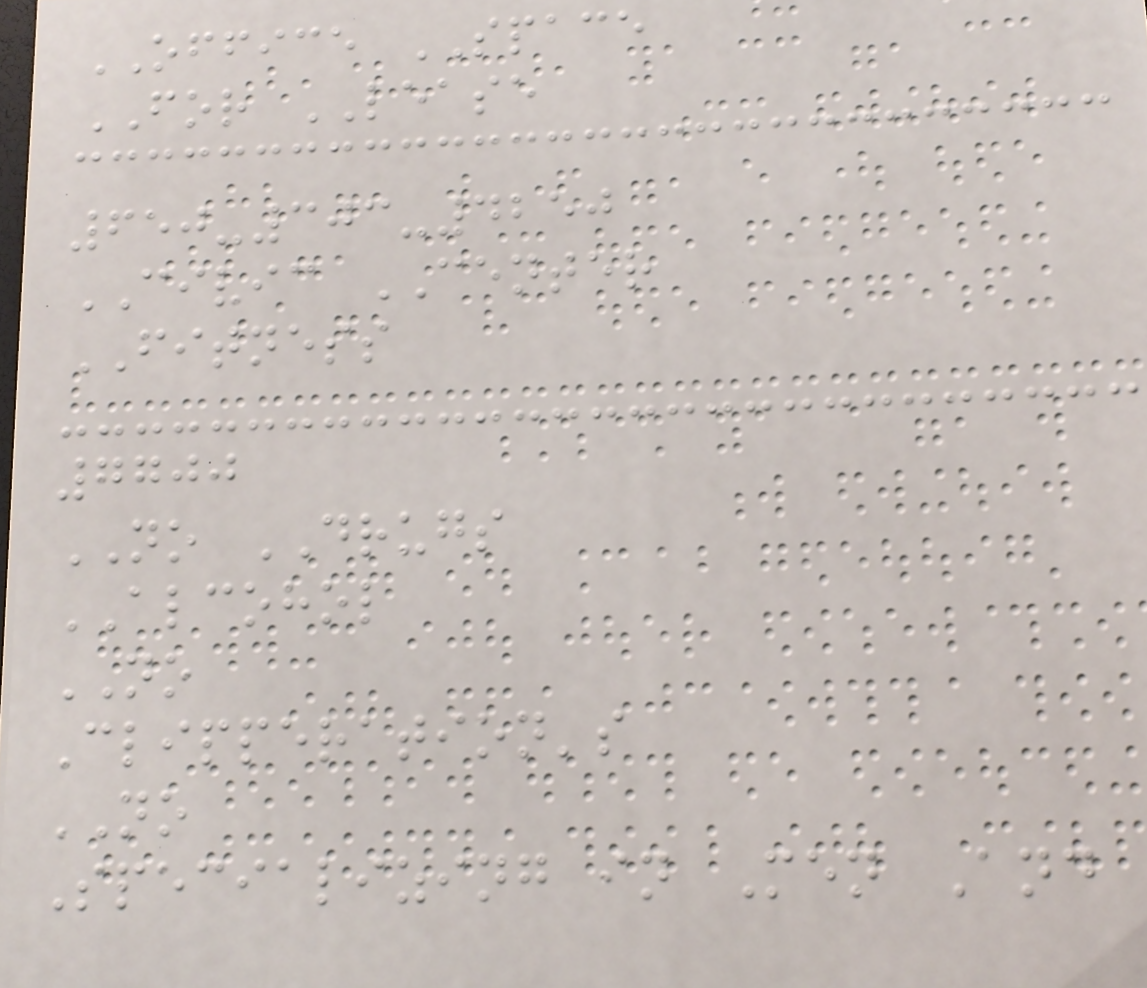OFFICE SPACE
FOR LEASE
650-303-4250
CIVIC CENTER
FITNESS
7700
NO DRUGS
ALCOHOL
NO
Clipperation's
NO
Specializing in Men And
